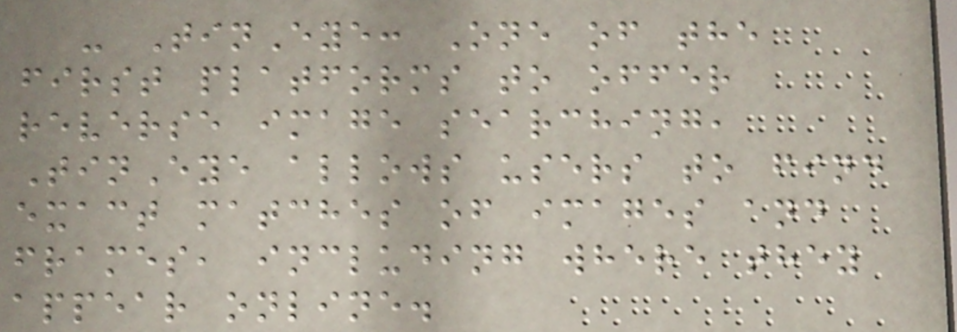- TinEye: One of the
first platforms to offer
reverse image searching,
TinEye allows users to find
exact matches of images and
frames, including where they
appear online.
